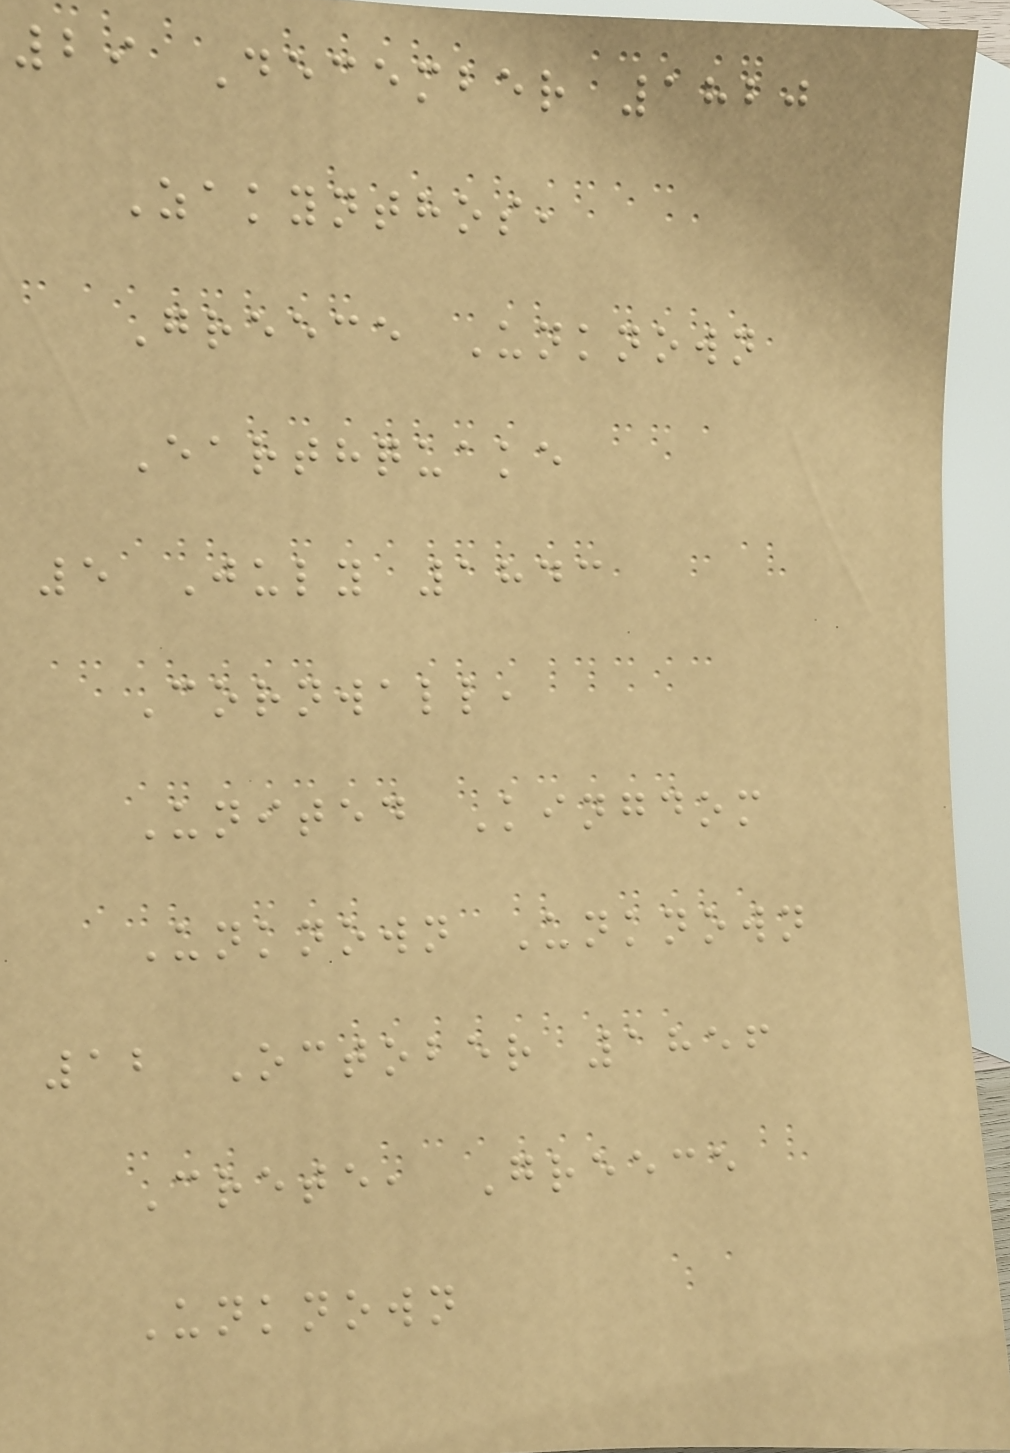29 December 1820
Zakynthos,
Greece Unknown
Earthquake
5 July 1843
Cornwall,
United Kingdom
Unknown Unknown
12 October 1856
Crete, Greece
Unknown
